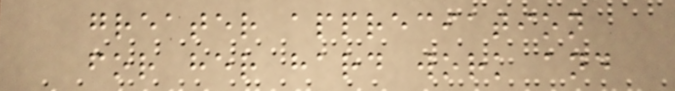greater appreciation
for her hard work and
